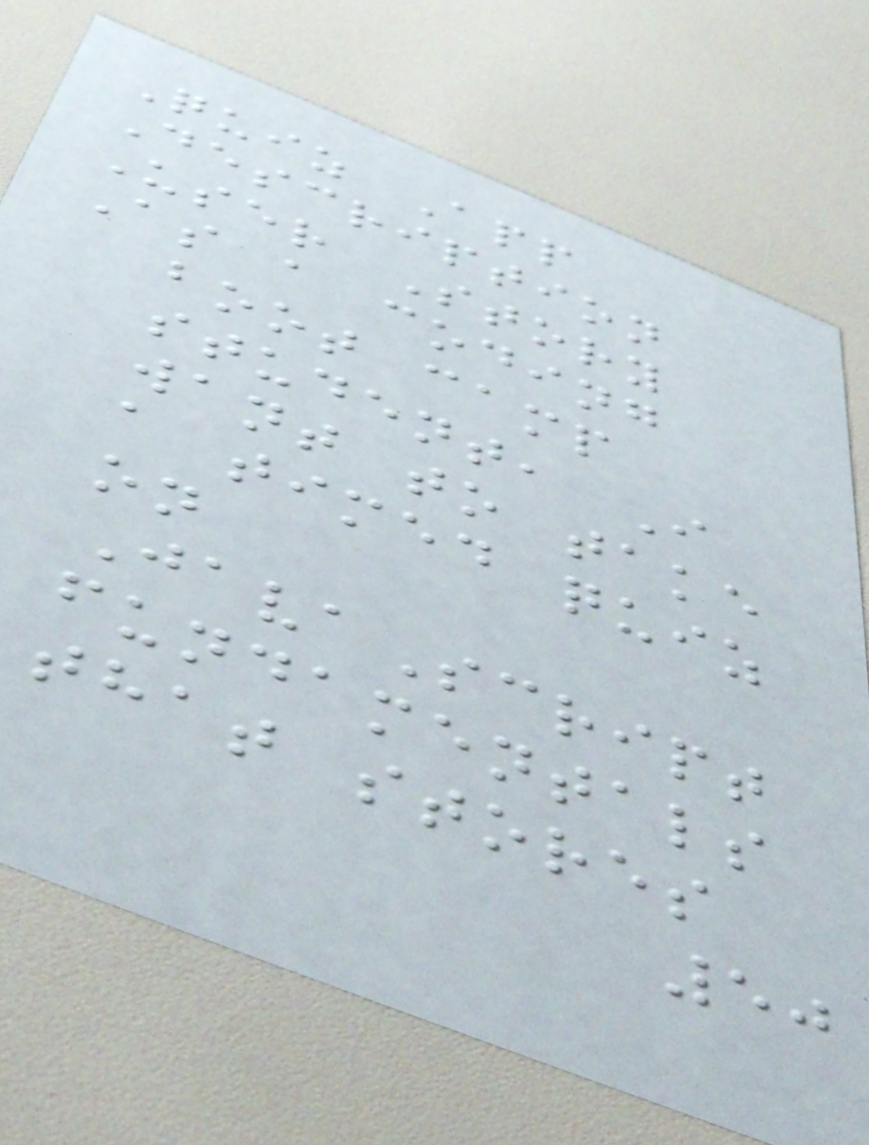Quiz App
Description
User Story
As a coding
boot camp
student, I
want to take
a timed quiz
on
JavaScript
fundamentals
that stores
50
